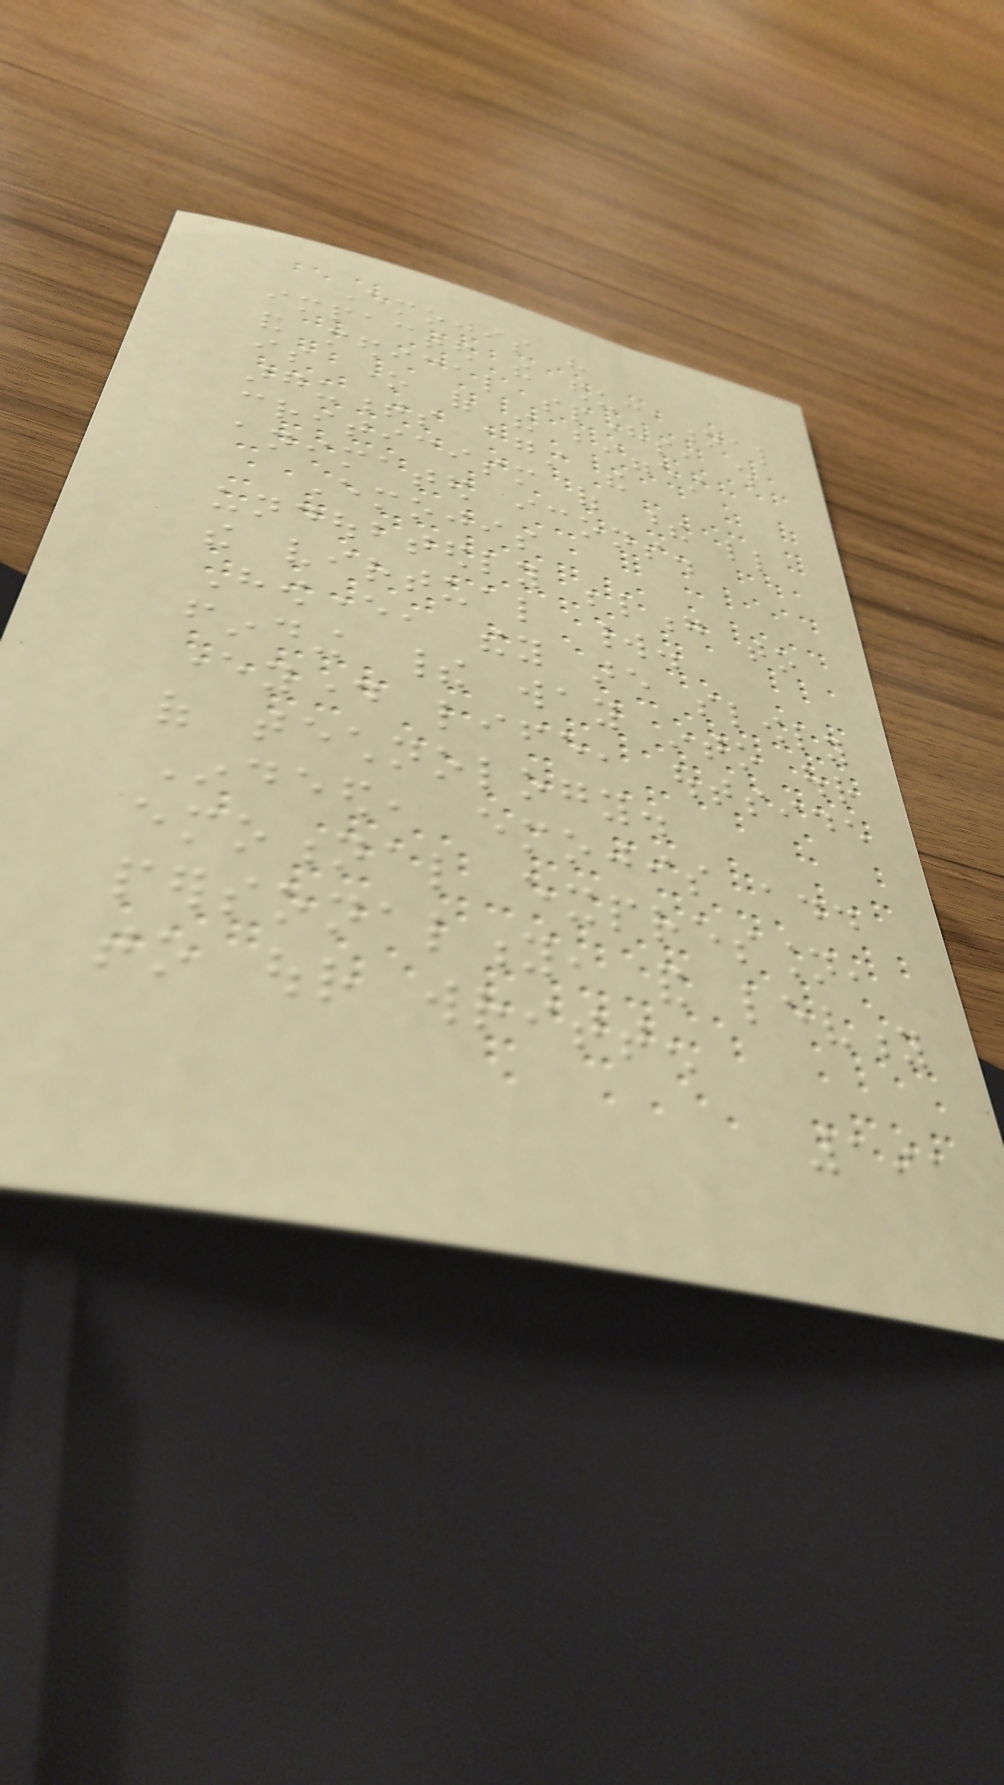Emojis have
impacted the educational
and medical spheres, which
is one of the biggest
arguments against the
criticism of these little
animated icons.
Emojis
undoubtedly belong to
the virtual world.
However, they are slowly
finding their way into our
everyday life, outside
of technology.
Indeed, emojis add
emotional expression,
personality, and levity
to our written
191
